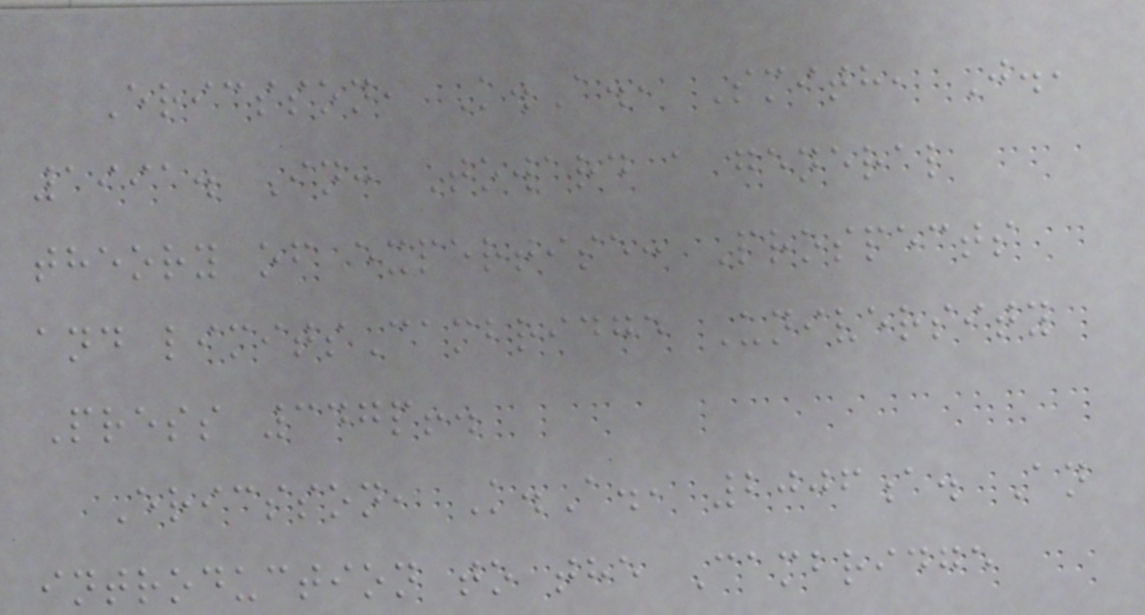Ericsson, K.A., Smith, J.,
1991. In: Toward a general
theory of expertise: Prospects
and limitsCambridge University
Press 347p!.
Ericsson, K.A., 2006a. An
introduction to the Cambridge
